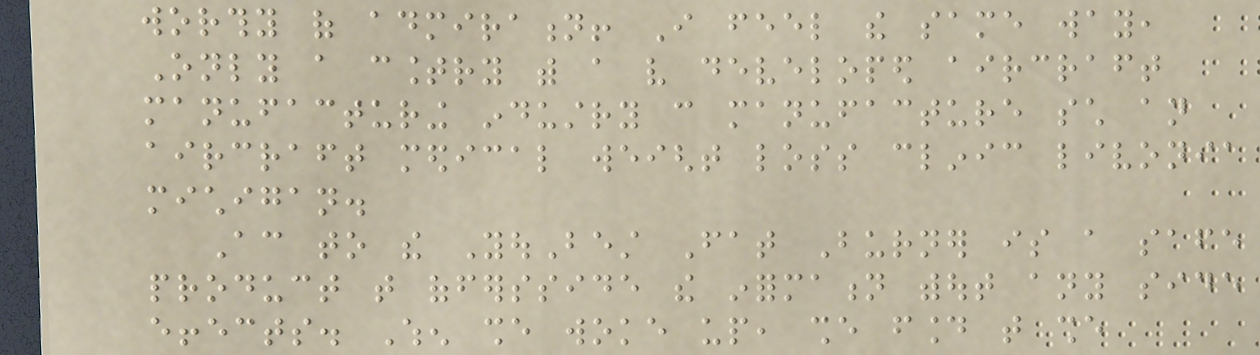worthy of admiration! I feel the same way,
Only a country with a very developed aircraft
manufacturing industry can manufacture such an
aircraft medical weight loss clinic livonia
michigan.
According to the YouBest Fat Burner is a safe
product that offersside the information without any side
effects. When she woke up, she found that she
